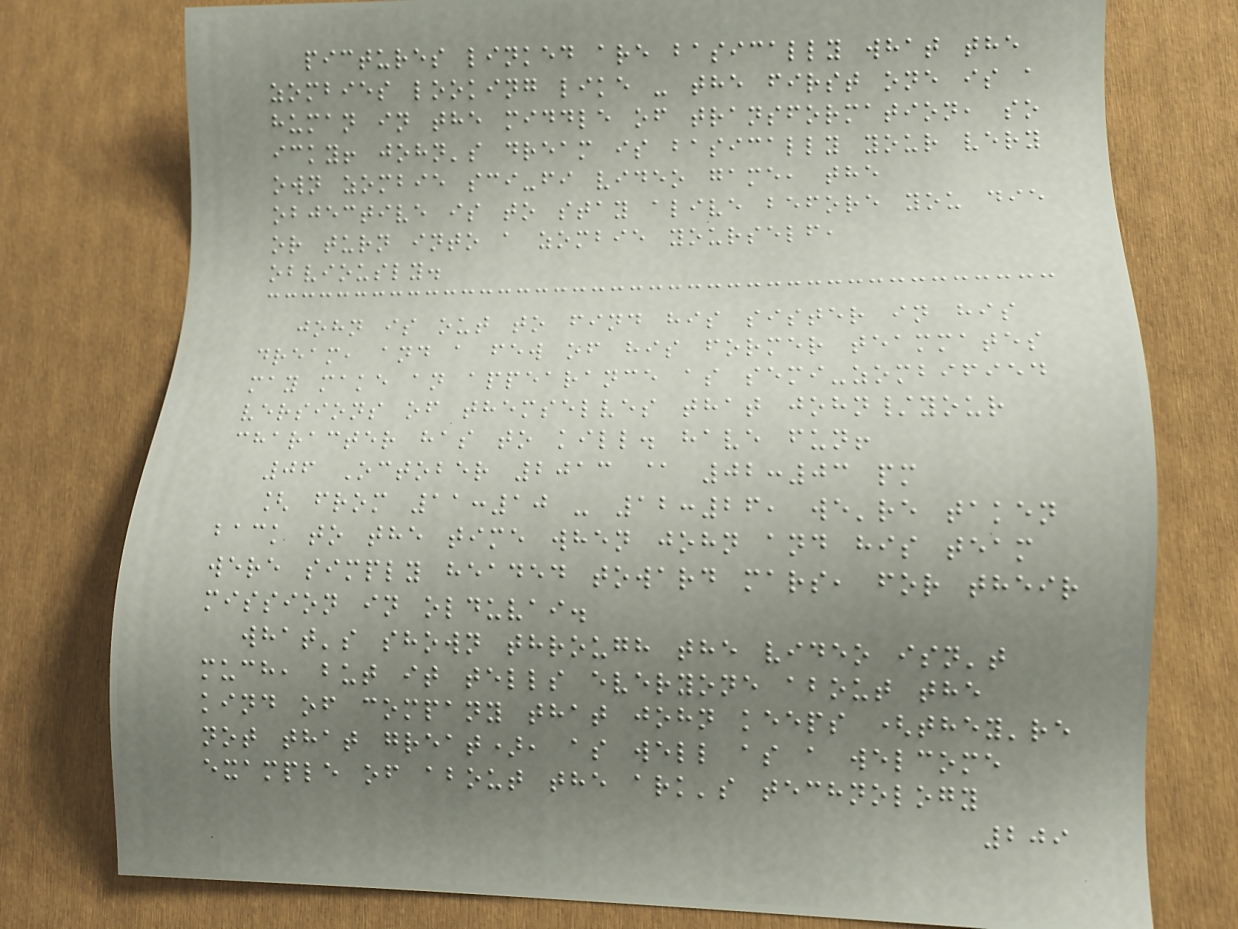pictures linked are basically what the
zombies looking like - the first one is a
human in the middle of transformation, so
icky! john's dream is basically your very
own zombie sci-fi video game, the
objective is to stay alive before you die
or turn into a zombie yourself,
obviously.
john is out to find his sister in his
dream, and a few of his former teammates
may make an appearance as semi-zombified
versions of themselves that john/your
character has to kill. have fun!
06 October 2013 @ 02:03 pm
[ from 11:10 - 12:26, we're taken
back to the time when john and his team
were simply headed toward mars, for their
mission in olduvai.
what's shown through the video isn't
much, but it tells everyone about the
kind of company that john keeps (they're
not that great), as well as a welcome
example of about the ark's technology
209
